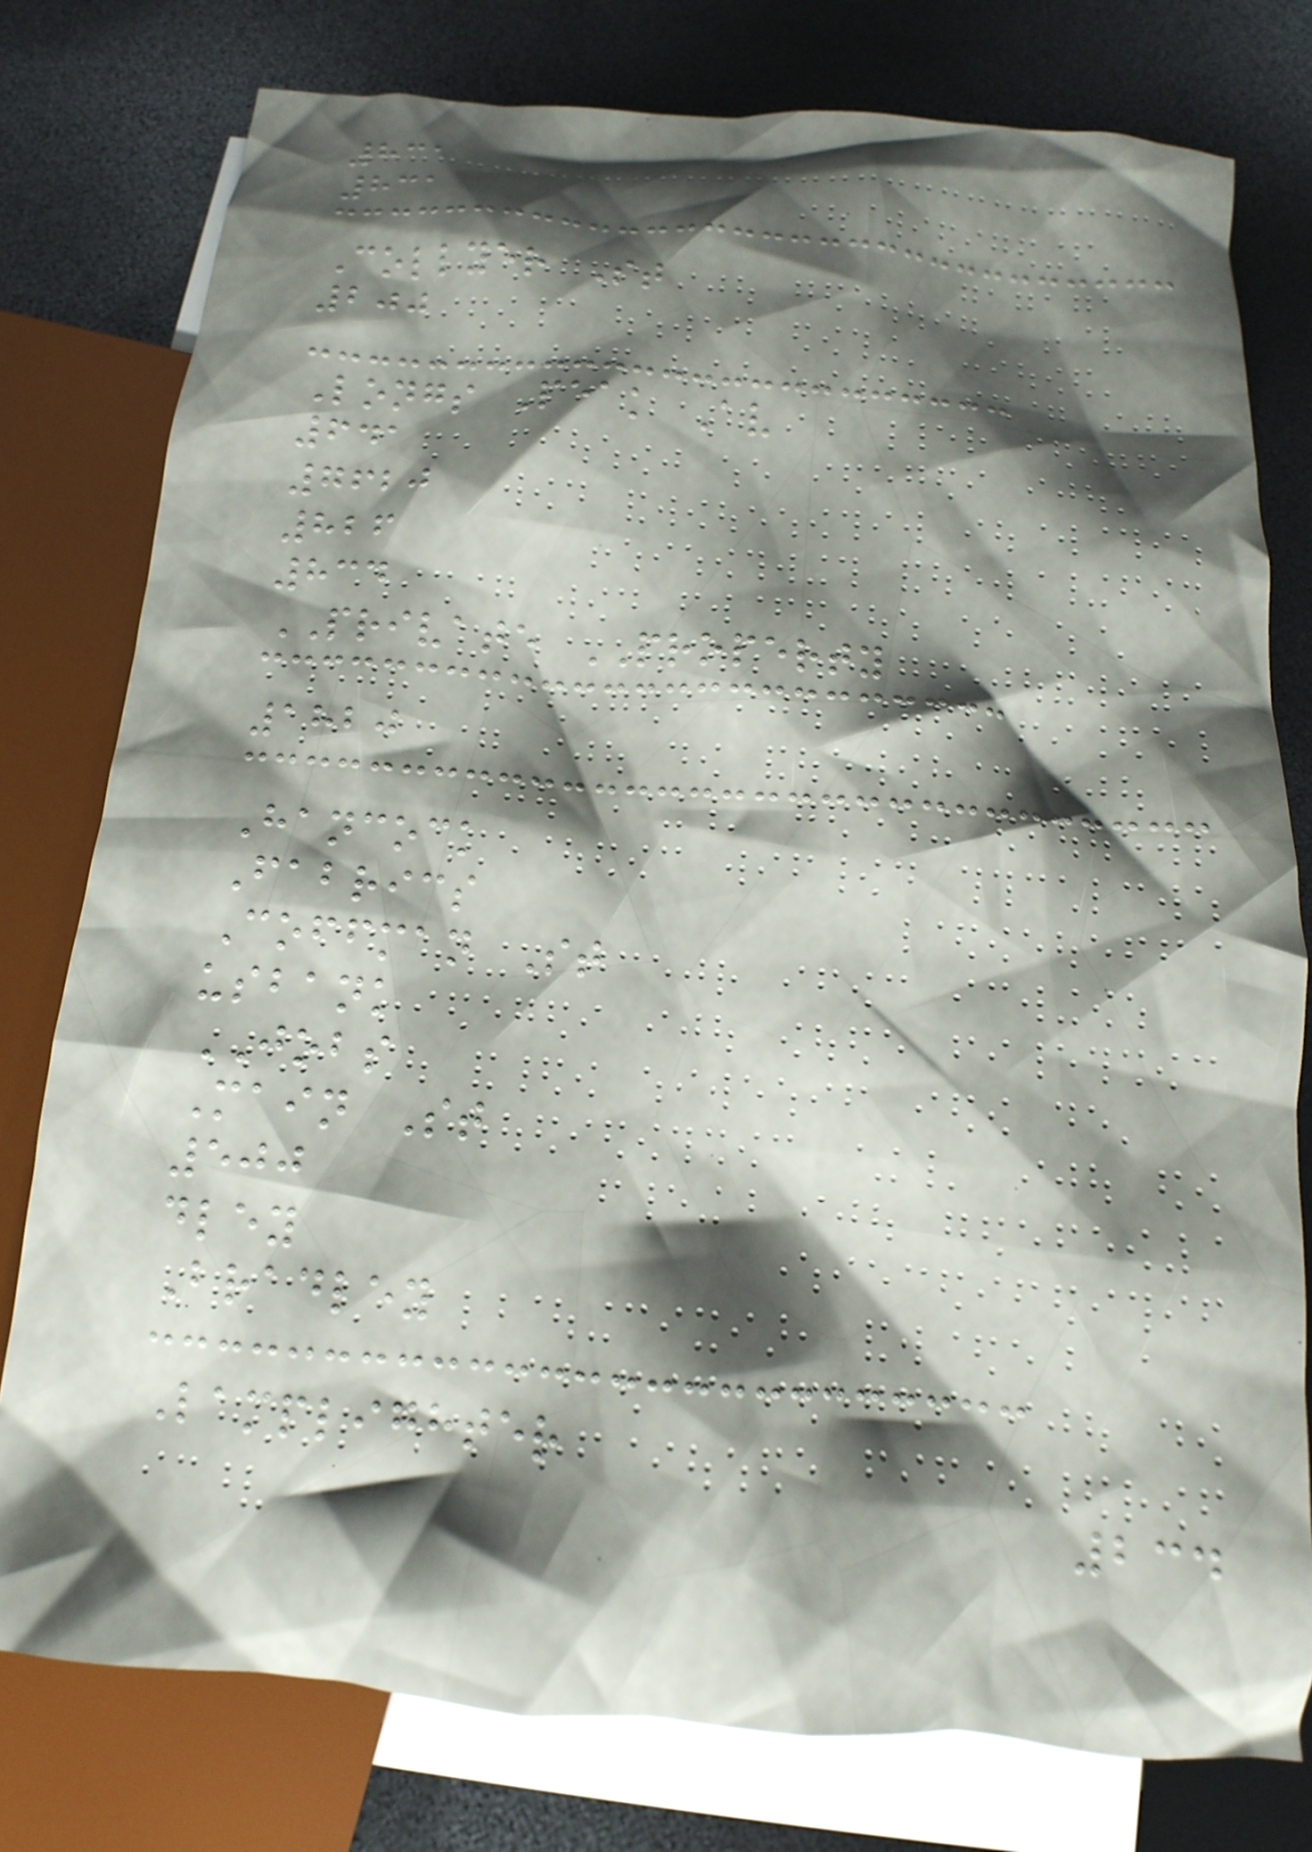831
831
Collyer St
200
Longs Peak Av
641
7620
826
834
PRIVATE PROPERTY
1820
Hancock
Fabrics
Coffman St
usbank
JOBS
Main St
500
dley
Bradley
Lamplighter
234
